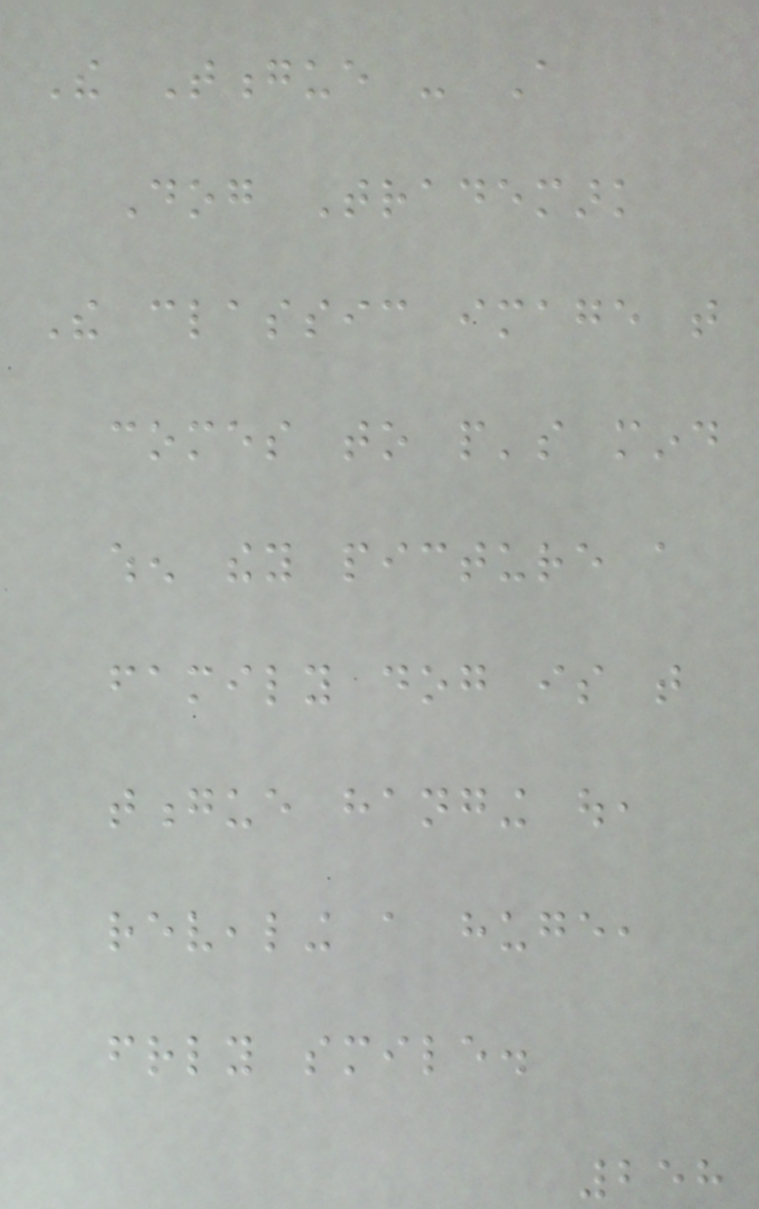The Tongue - A
Dog Trademark
The classic image that
comes to people's mind
when they picture a
family dog is that
tongue hanging out,
revealing a huge,
friendly smile.
258
